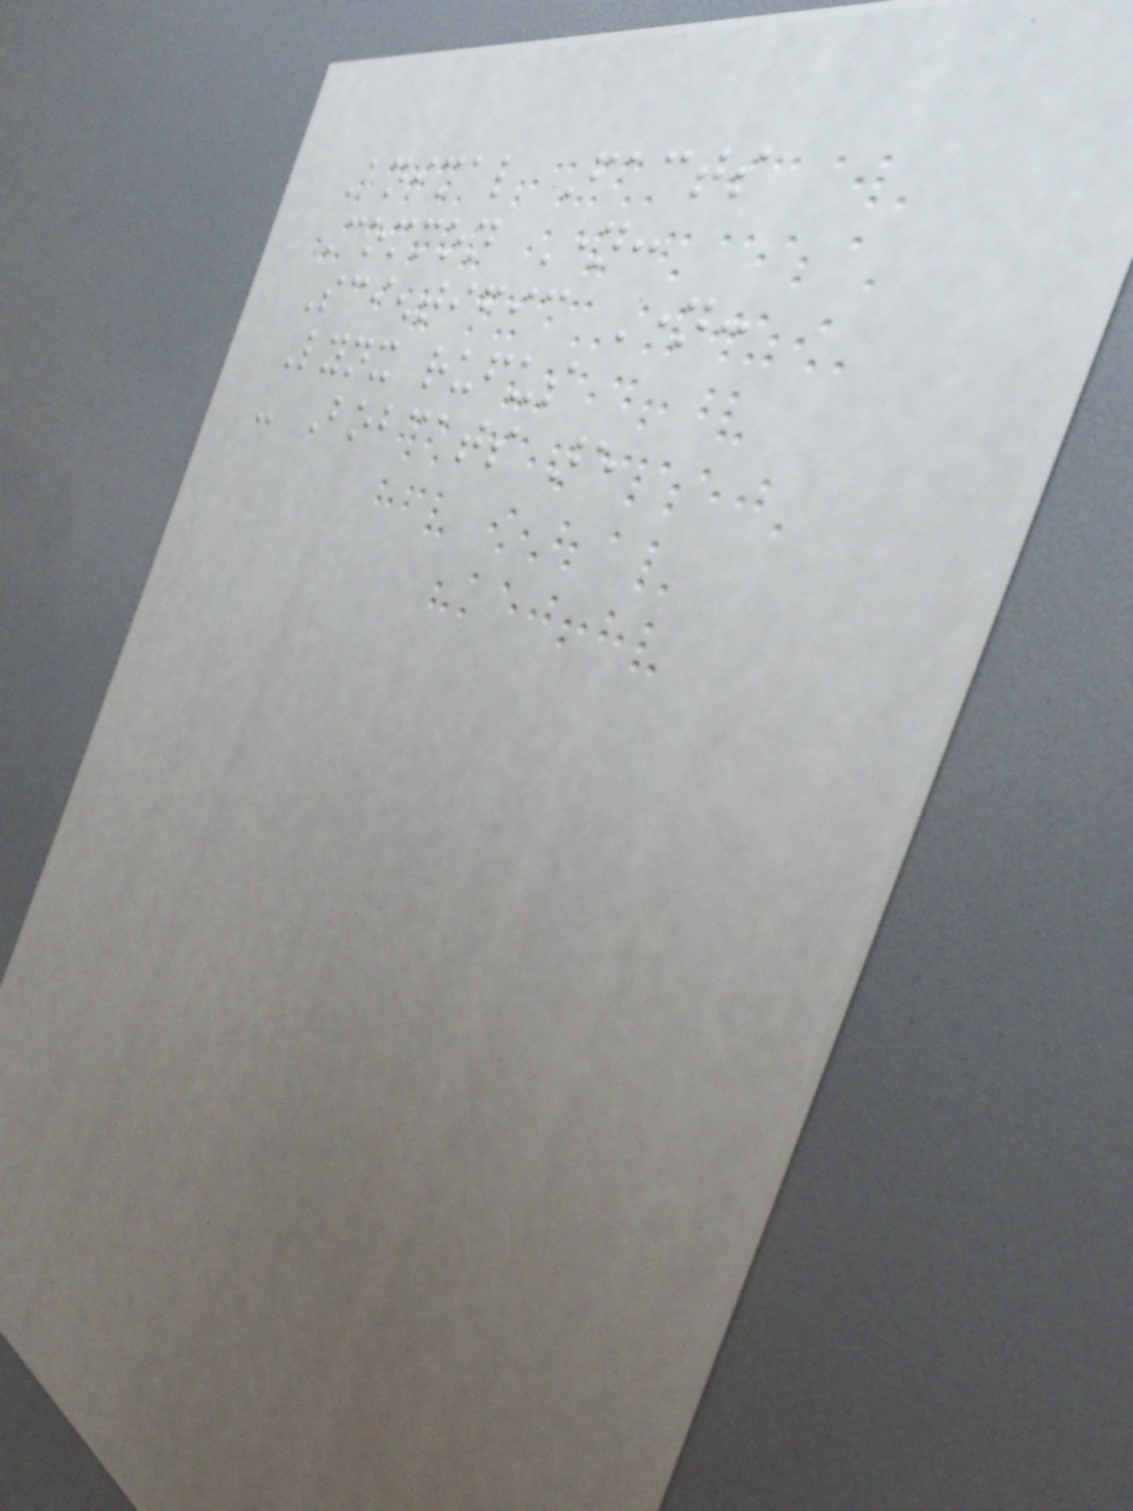Animal Facts
Common Name:
Scientific Name:
Lynx rufus
- Bobcats are
